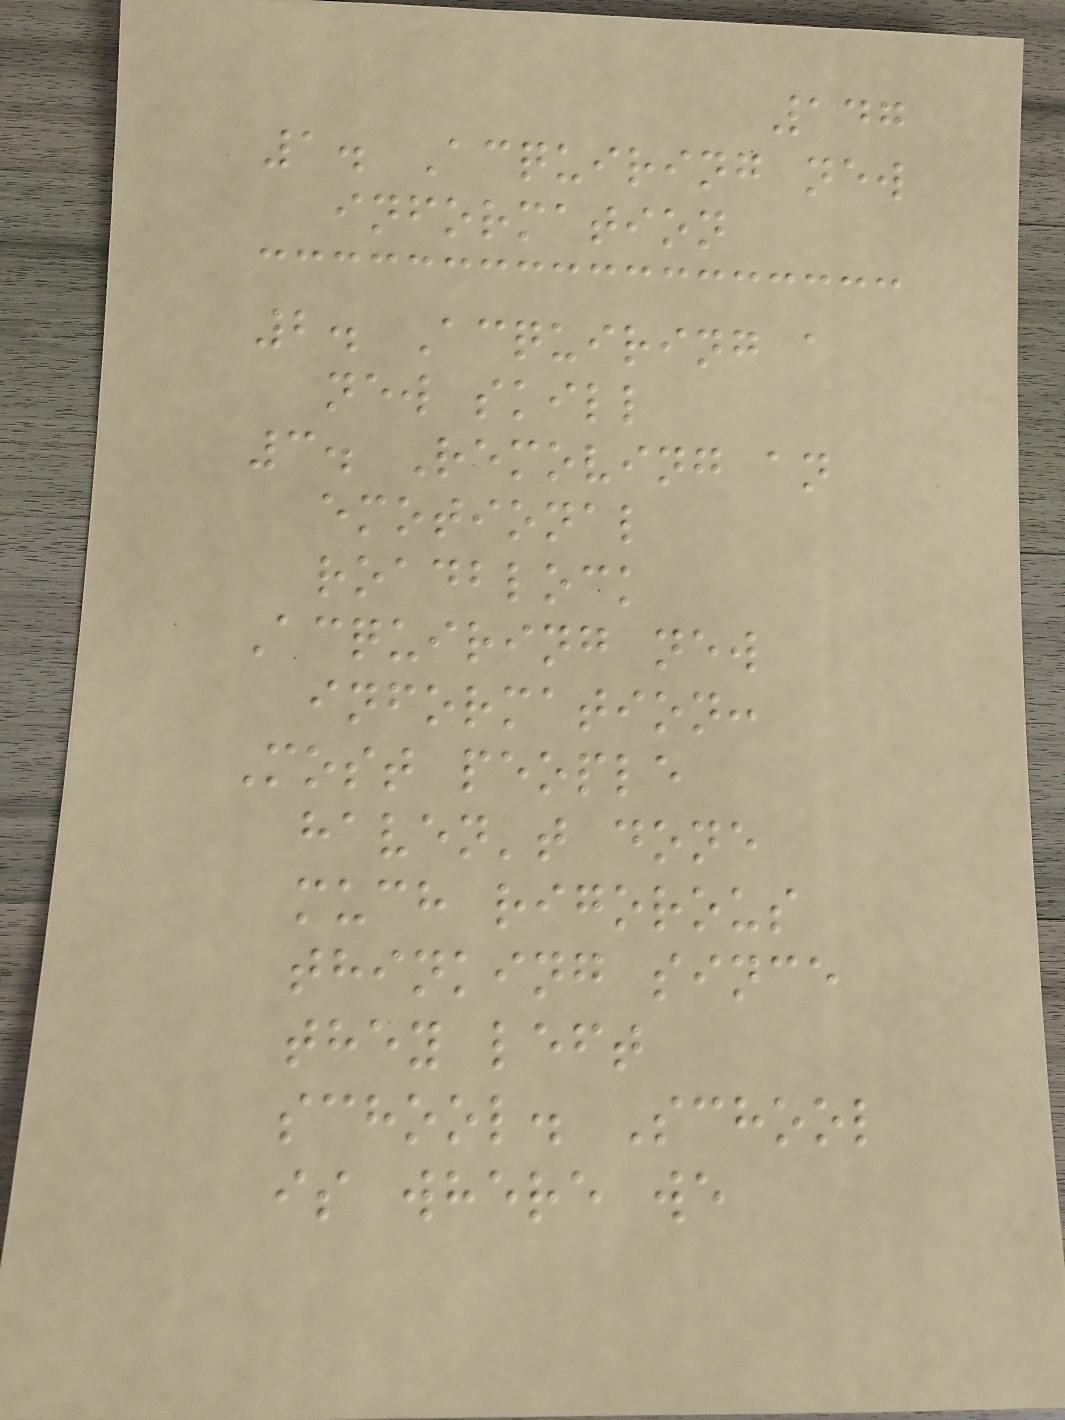147
1. Acquiring new
information
2. Acquiring a
new skill
3. Removing an
emotional
roadblock
Acquiring new
information:
Most people
haven't done
much rigorous
thinking since
they left
school. School
is where we
